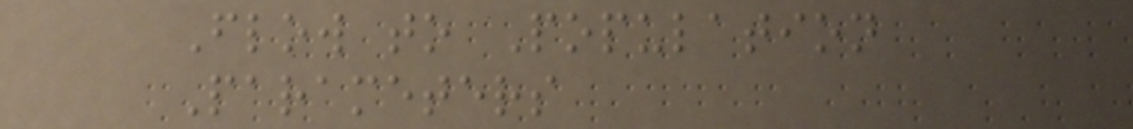Flow to Population
Parameters
